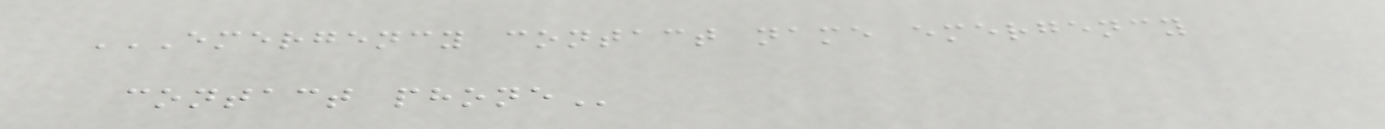EMERGENCY CONTACT NAME EMERGENCY
CONTACT PHONE
